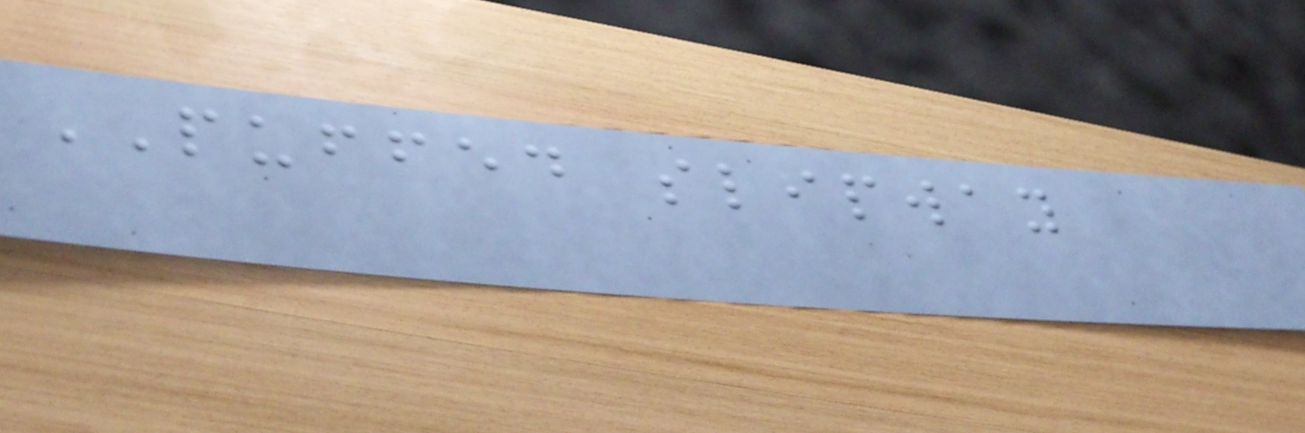PUFFED slipway
